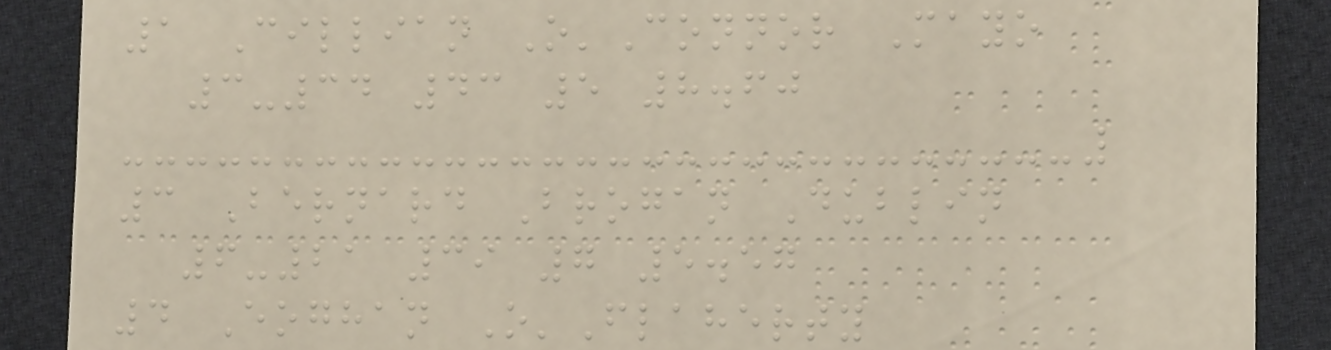1 Cillian O'Connor Mayo
3-34 43 5 8.60
3 Bernard Brogan Dublin
6-21 39 7 5.57
4 Eoghan O'Flaherty
